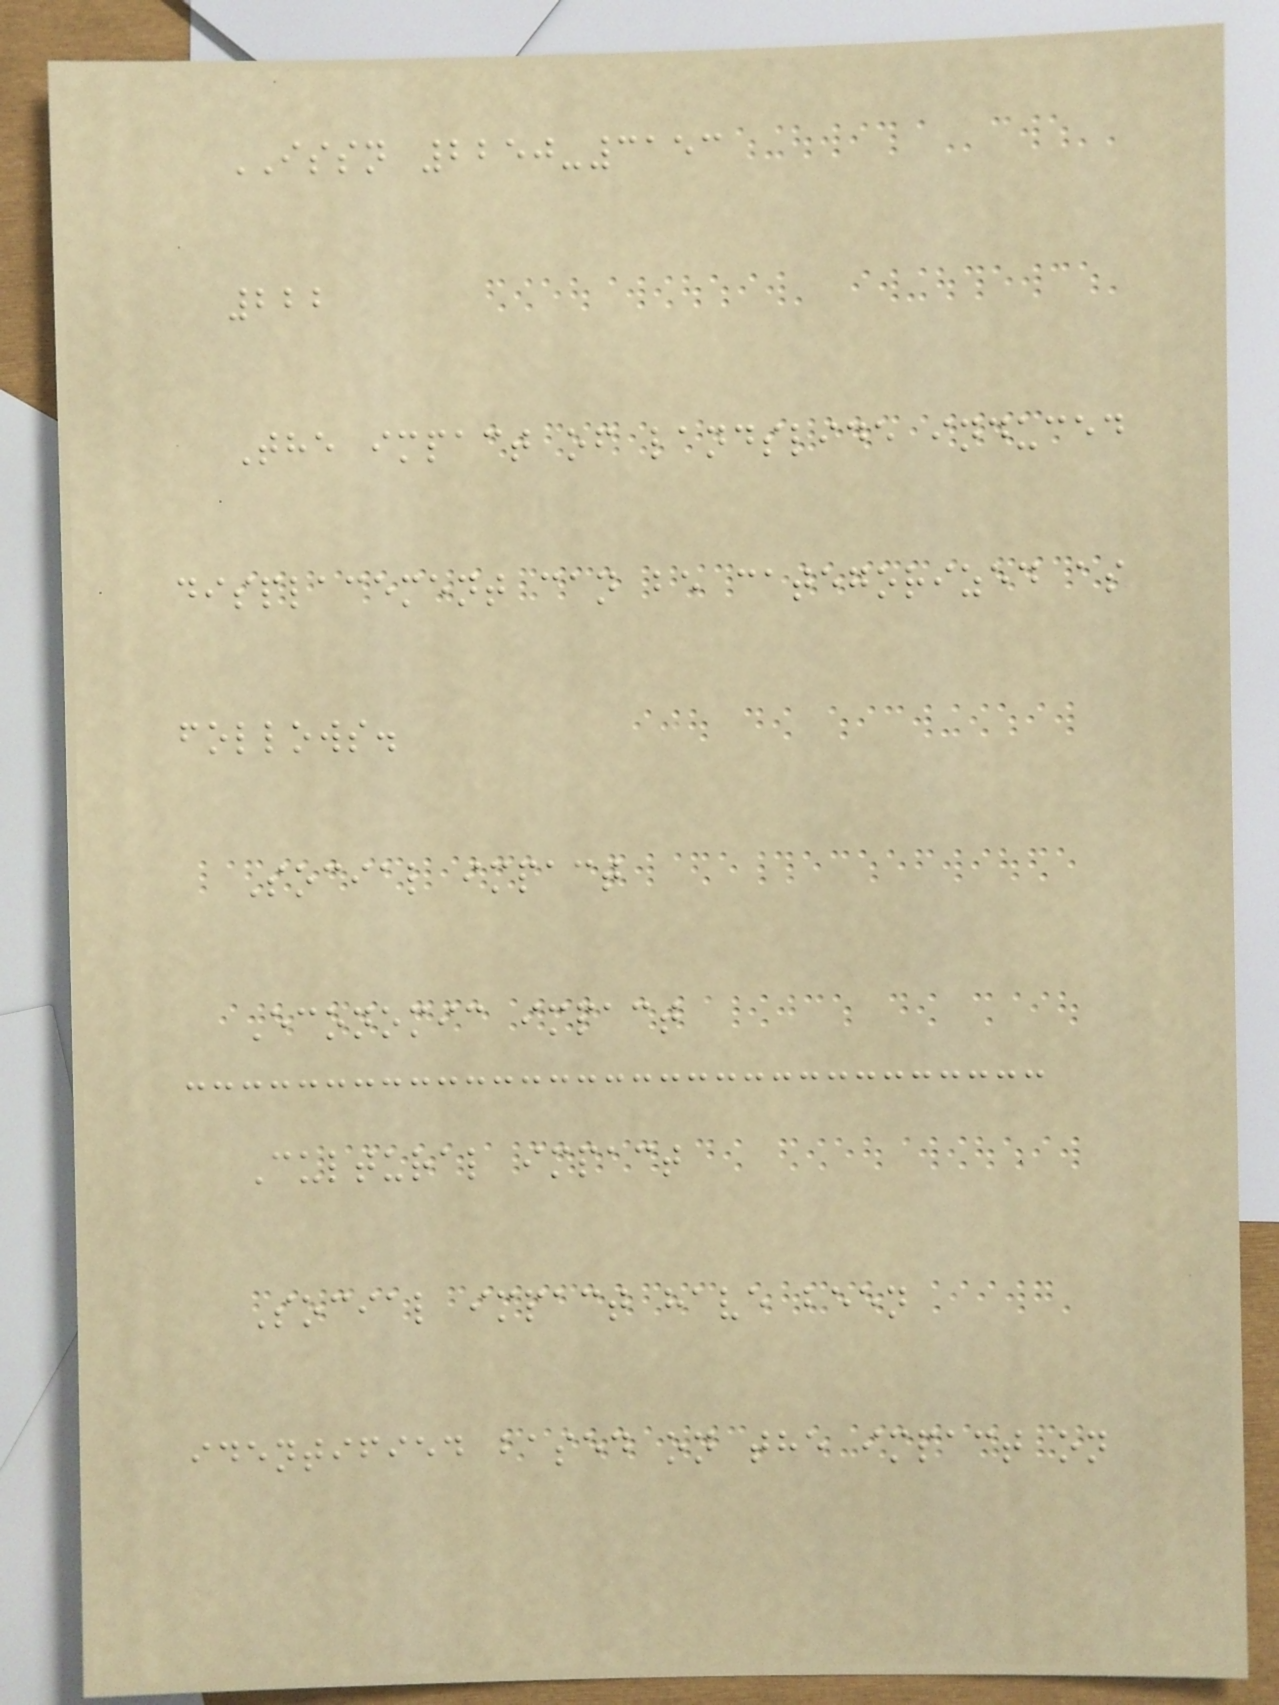ISSN 2250-3153
222
The impact of landslide induced
displacement can be categorized as
follows.
Social impact
Economic impact
Cultural impact
Social impact have been
identified based on the impact on
